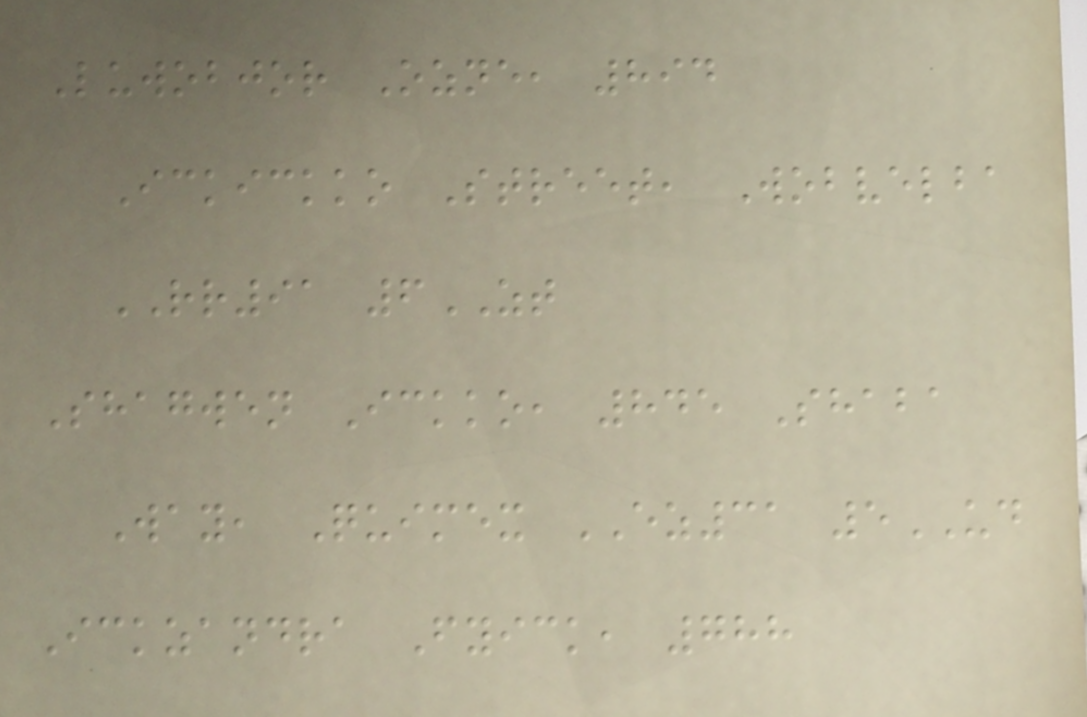Luwobjor Ozne, 894
Ickickko Street, Wobvelba
RR91 6ZT
Shagwen Ickko, 845 Shaba
Way, Quimex EZ31 5UD
Ickzandra Fyick, 788
